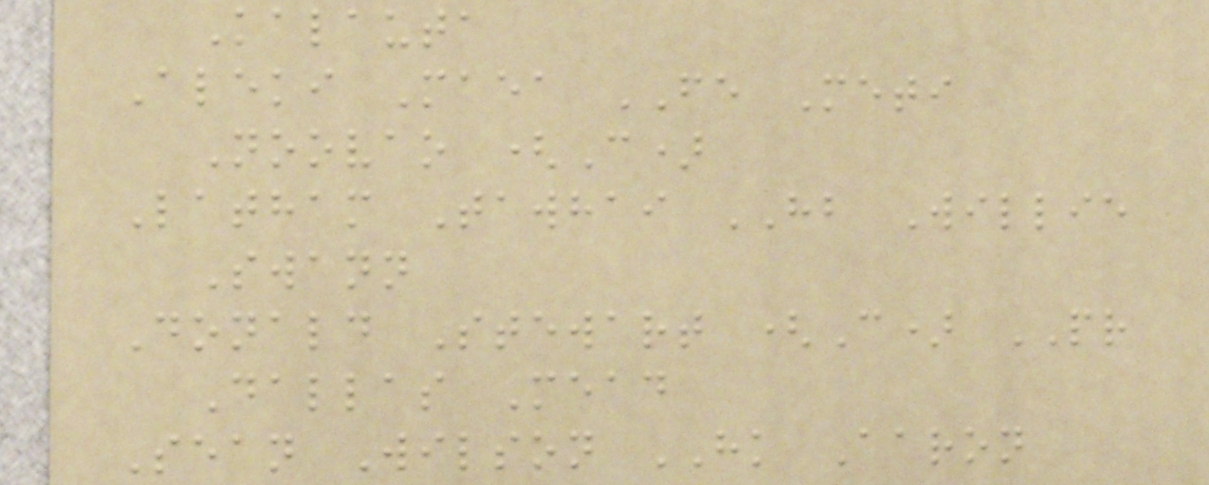Kalauta
Aleki Maea FE Meti
Noovao (C)
Latham Tawhai HB Willie
Swann
Donald Stewart (C) PR
Dallas Mead
Sean Wilson HK Aaron
